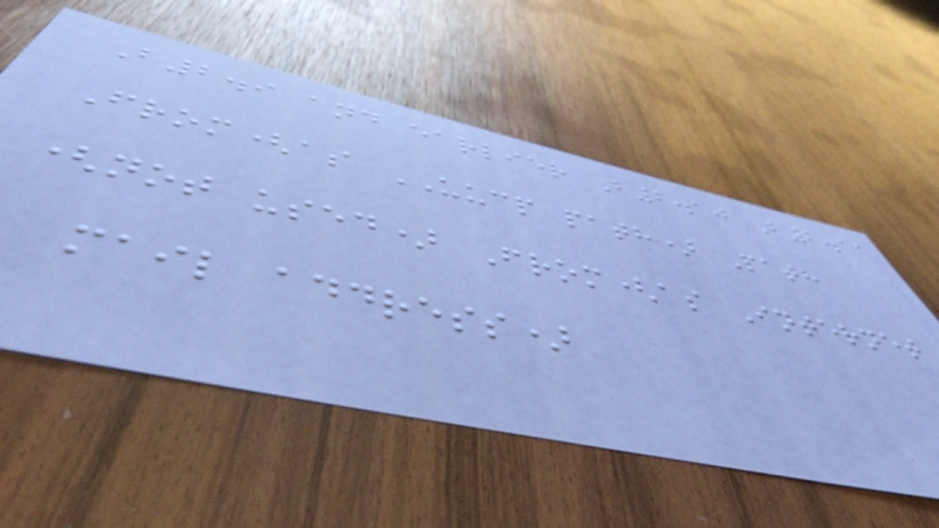B2.9 and earlier B2.10 B2.11
From(as UUCP path) Path
(not used) From(as Internet
mail address)
